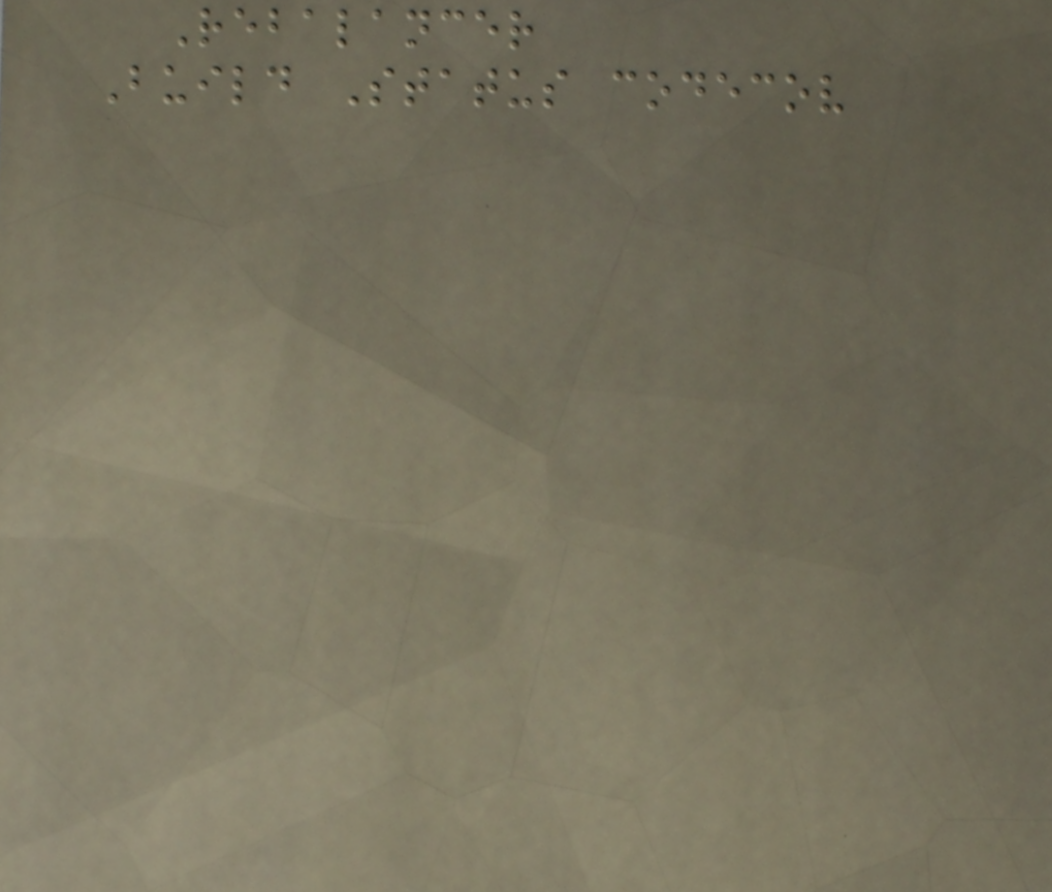Rebalancer
Build Status codecov
